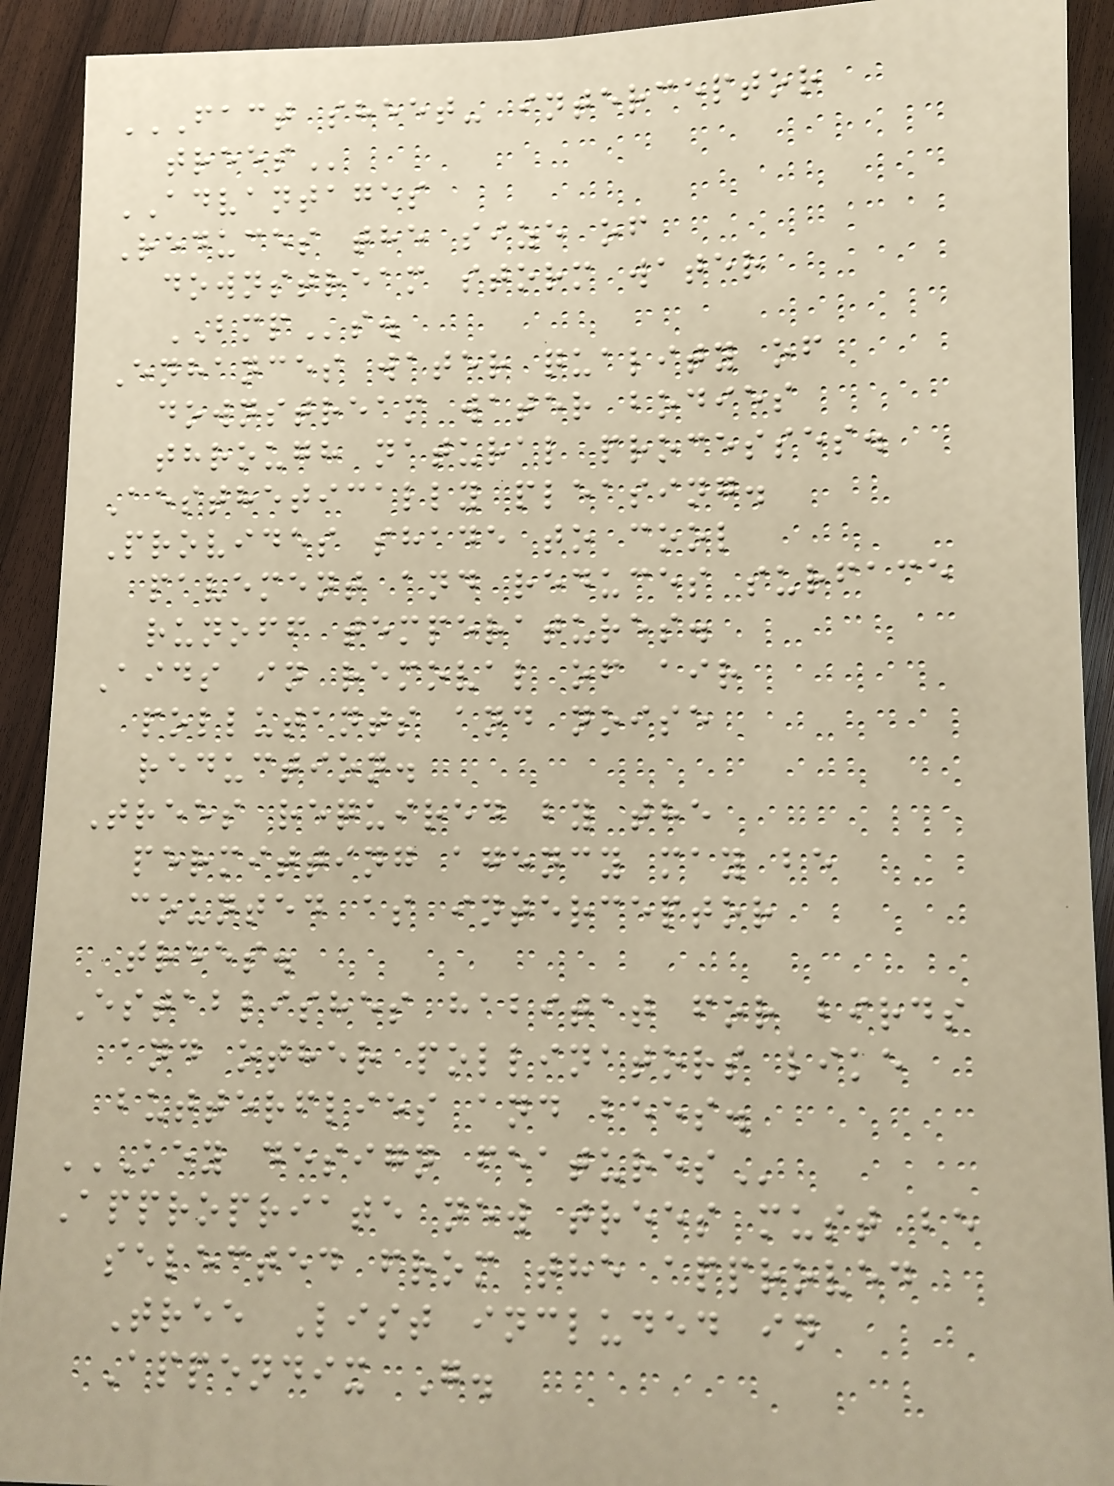FACT SHEET- INTERCEPTOR
TREES
ADVANTAGES
Reduces the size of
downstream storm water
BMPs.
Enhances water quality of
downstream water bodies
through natural processes.
Aesthetically pleasing.
Provides shade to cool
pavement and reduces surface
runoff temperatures.
Aids in removal of air
pollutants and noise
reduction.
Trees required by the
permitting agency may be
counted as interceptor
trees.
Establishes habitat for birds
and other pollinators like
butterflies and bees.
KEY DESIGN FEATURES
Appropriate new trees must be
selected from the approved
Tree List included in
Appendix G.
